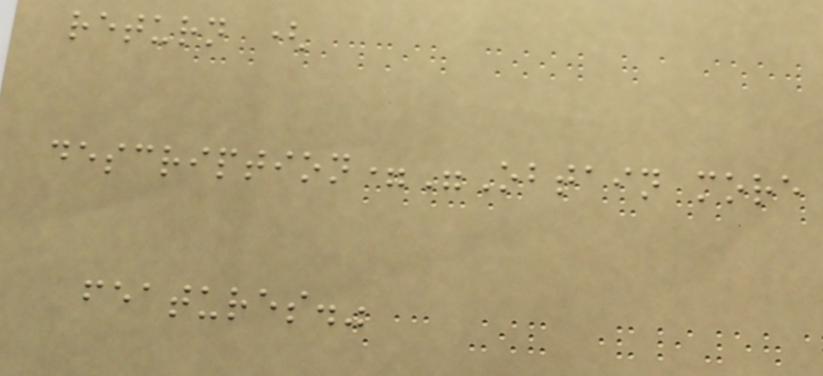return (
description="Obtain more
features."
